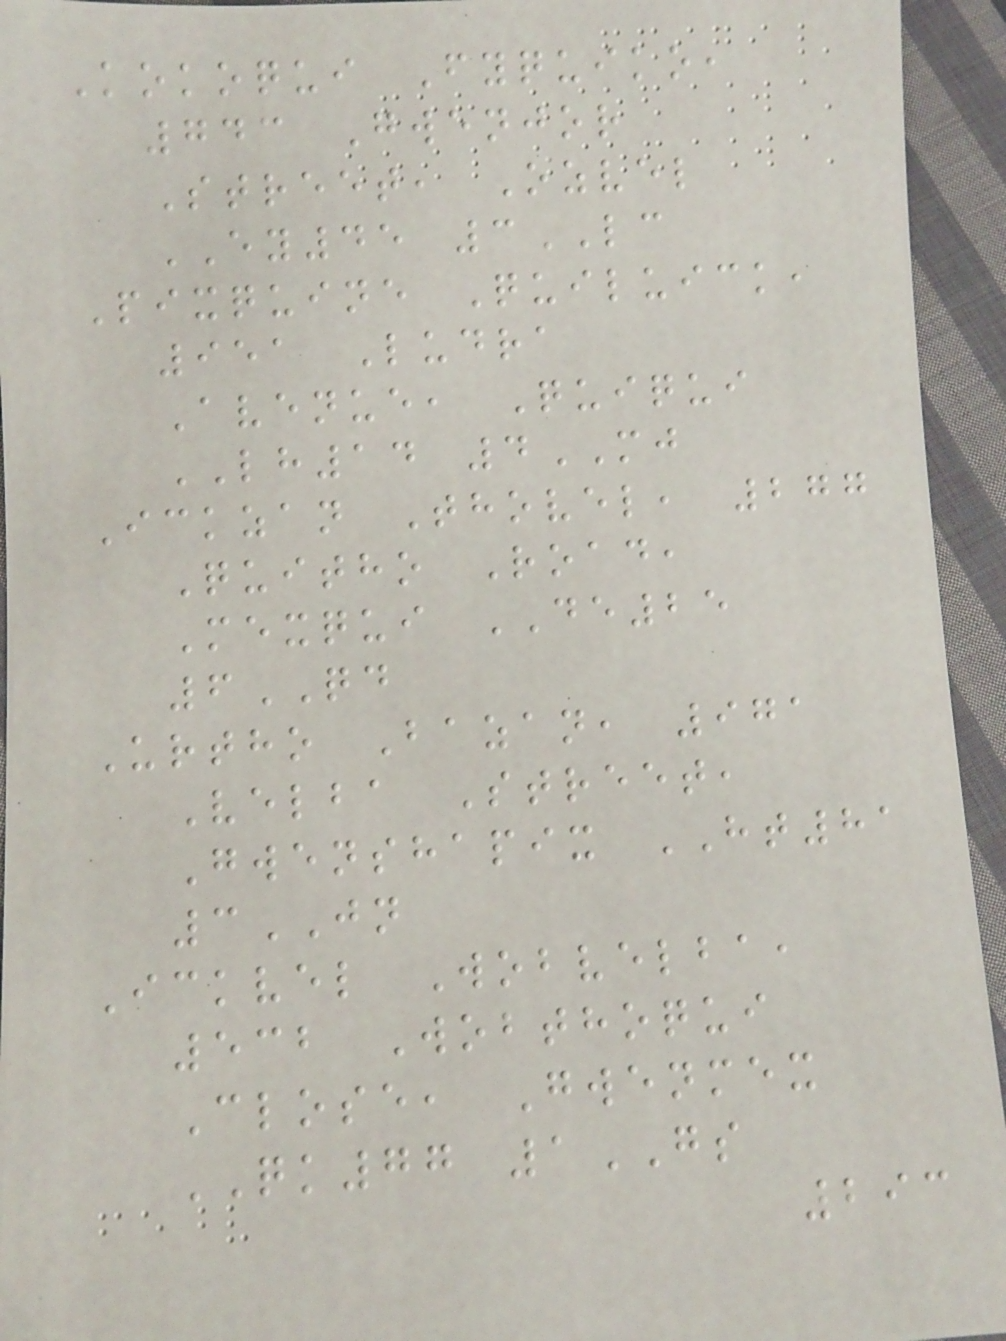Kokoqui Fyquiko,
743 Gwenjor
Street, Ozvel
EY45 3LC
Pixquine Quiluick,
951 Ludra
Avenue, Quiqui
LH14 4MJ
Ickzan Thovel, 277
Quitho Road,
Mexqui DE25
6QD
Urtho Bazan, 971
Velba Street,
Gwenshapix HT81
3JN
Ickvel Wobvelba,
532 Wobthoqui
Close, Gwenmex
QK77 1GS
293
